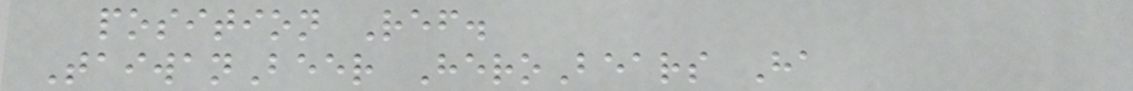position Ref.
TaiwanBeer HeroBears Ha
